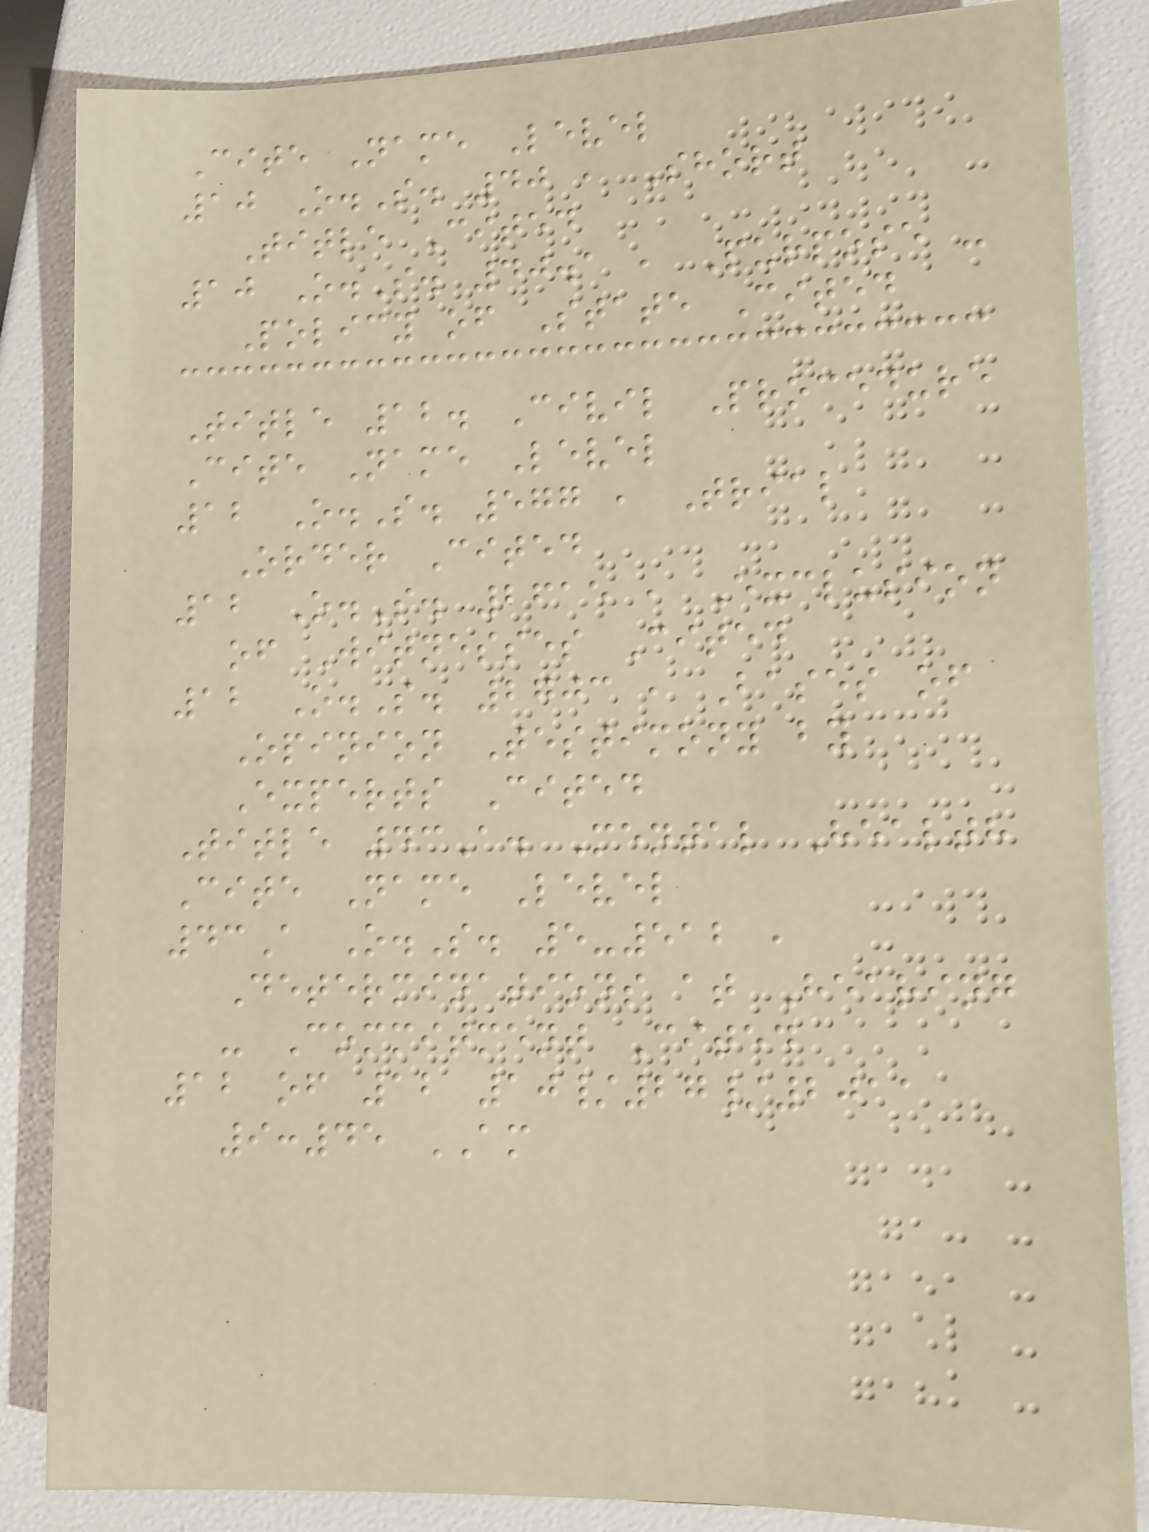Cite Name Level
10 O.S. 40 , Short
Title Cited
10 O.S. 40.1 , Purpose -
Policy of State Cited
Title 12. Civil Procedure
Cite Name Level
12 O.S. 577 , Trial
Order Cited
12 O.S. 2615 , Exclusion
of Witnesses Cited
12 O.S. 2703 , Bases of
Opinion Testimony by
Experts Cited
Title 43A. Mental Health
Cite Name Level
43A O.S. 5-512 ,
Determinations at Hearing
- Commitment Cited
12 of 12 10/27/2011
9:45 AM
